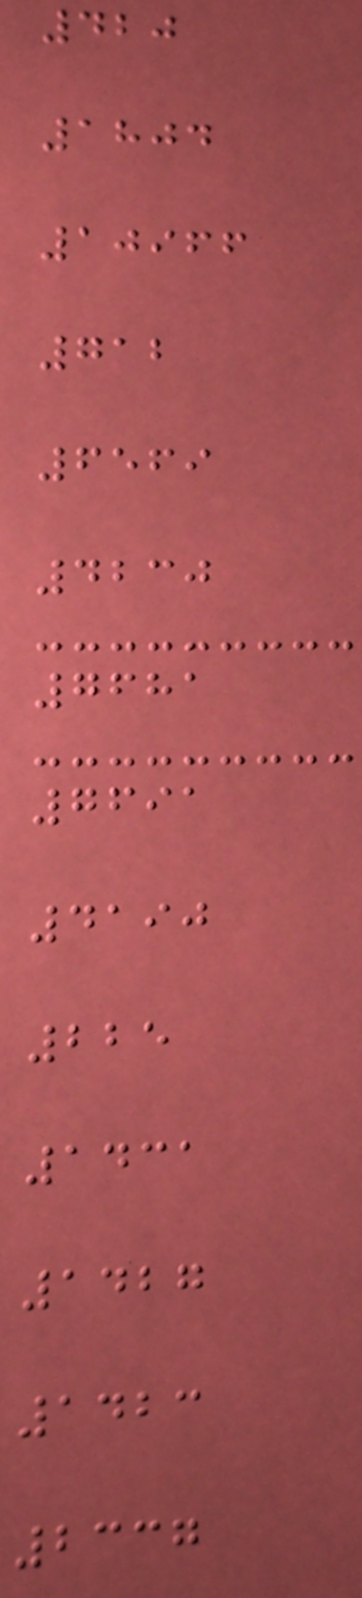420
1804
10966
712
6569
4230
7681
7691
4190
225
1431
1427
1423
2337
